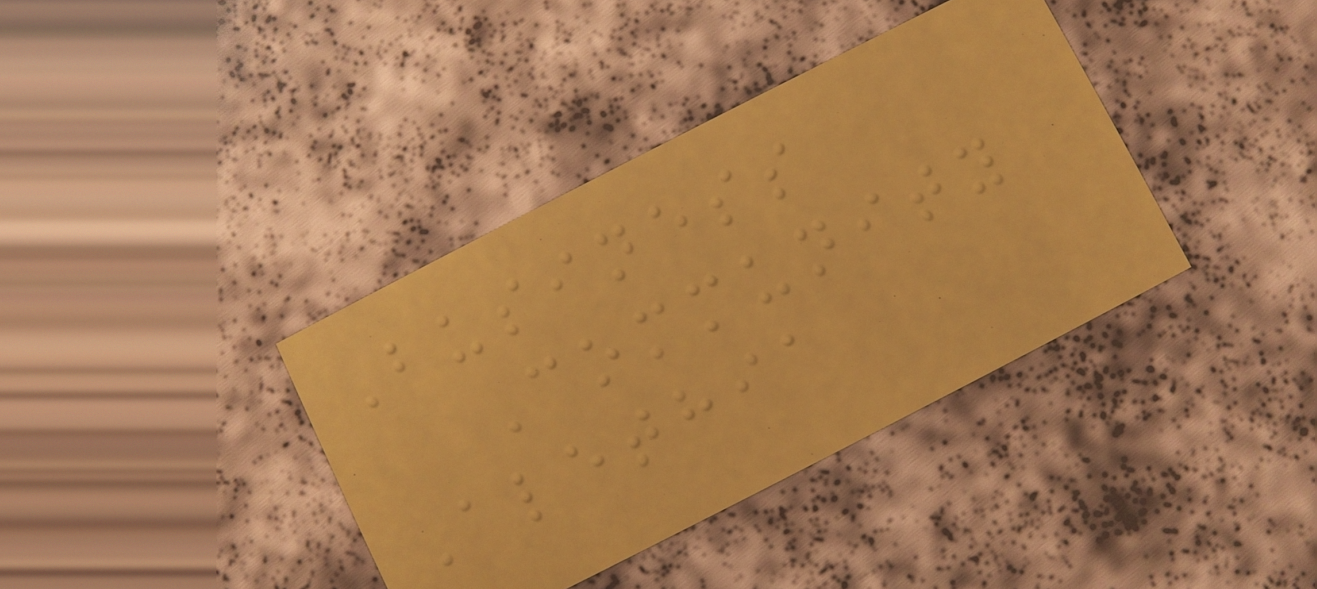Business
Community
Alethia
